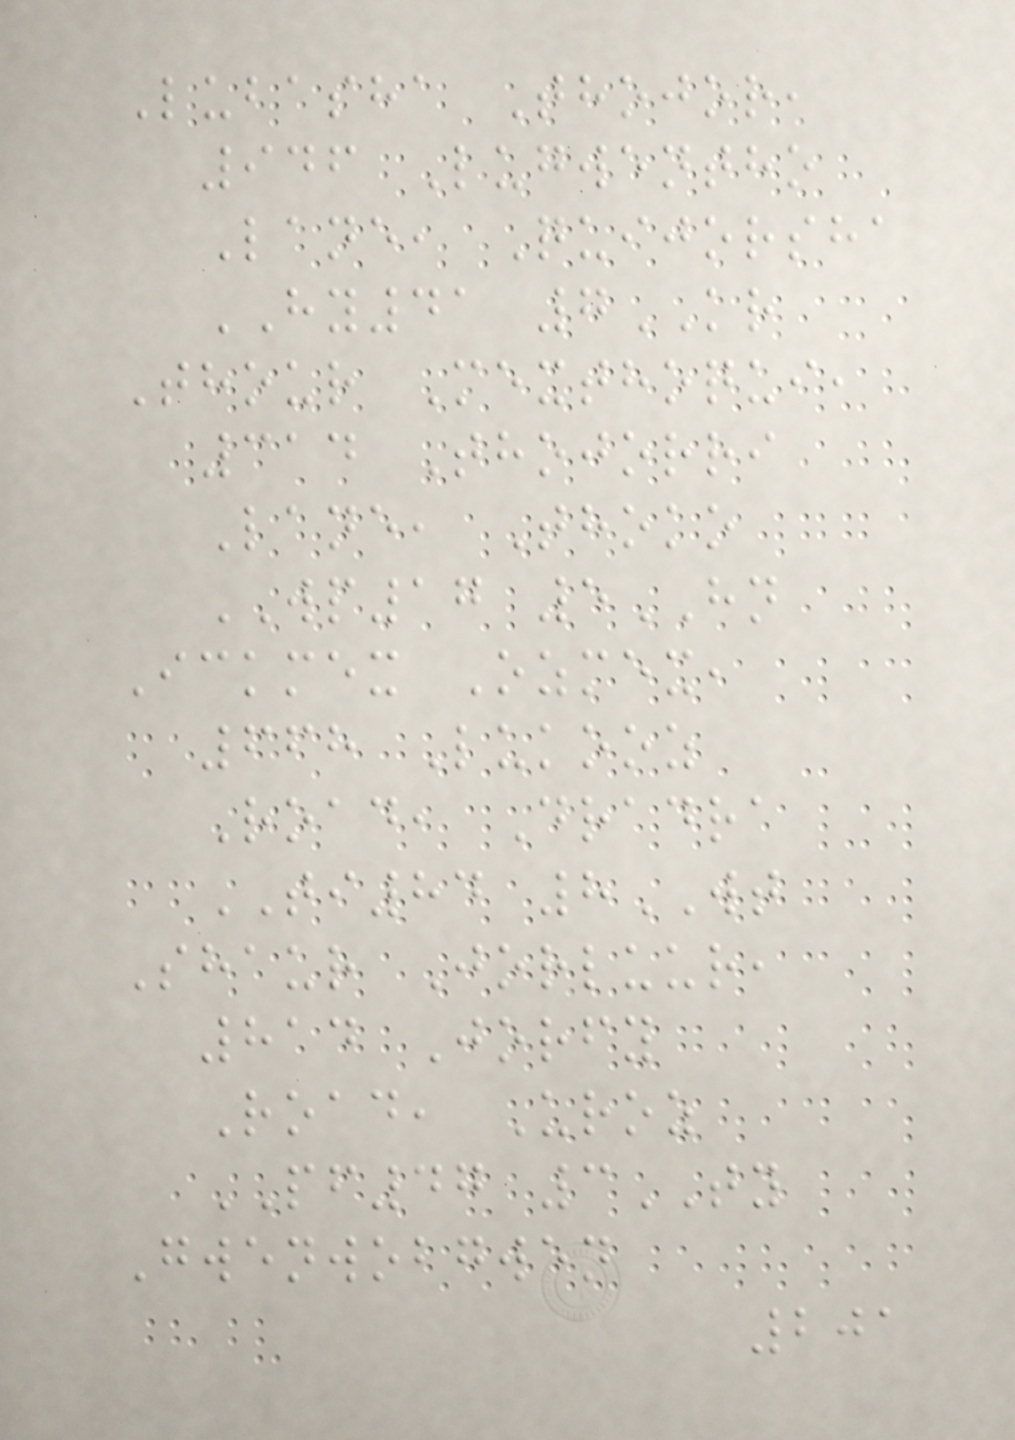Lubasha Thojor,
946 Lugwentho
Lane, Quijorsha
HY41 7KR
Thour Mexthoqui,
314 Thojorri
Lane, Thoko
WP17 5HN
Ickmex Ozmex,
668 Lukooz
Road, Dradra
TI84 8WT
Shaur Jorluur,
814 Jorfy
Road, Uroz
PF47 3TY
Gwenwobgwen
201
